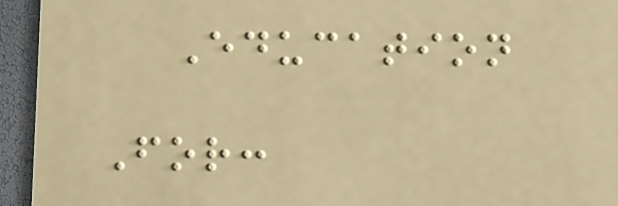Education
For:
